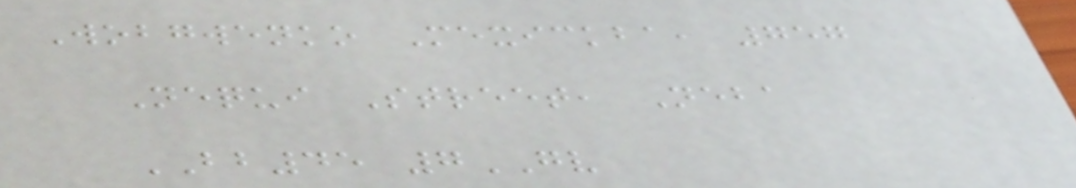Wobgwenko Mexickba, 757
Nequi Street, Neba
BB45 7GV
